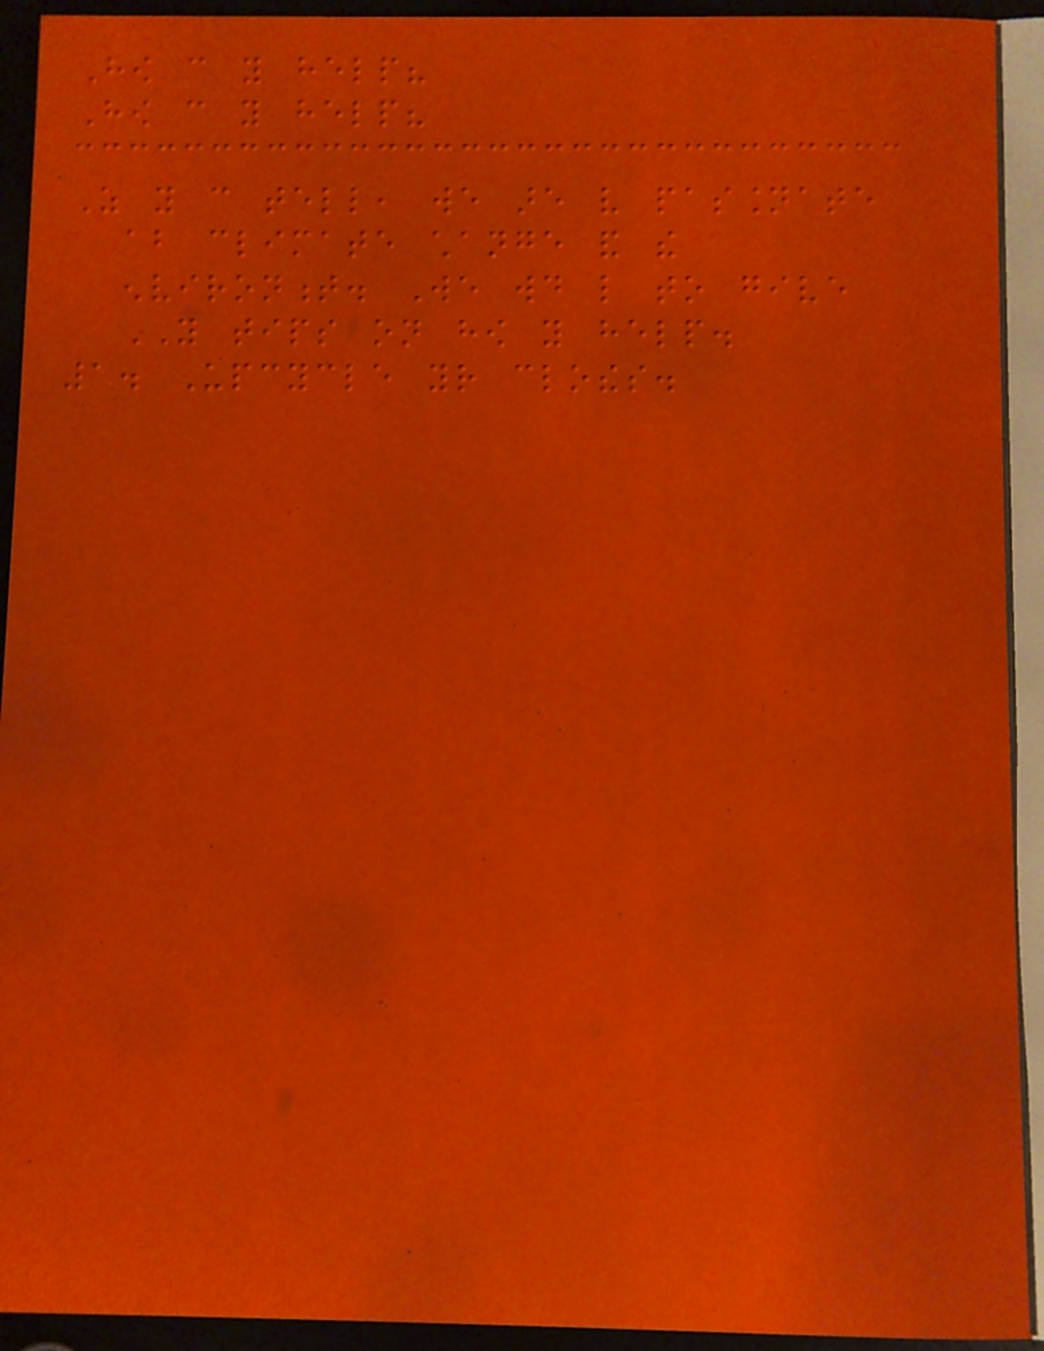How can you help?
How can you help?
As you can tell, we are very passionate
about climate change and the
environment. We would like to give
YOU tips on how you help.
1. Upcycle your clothes.
